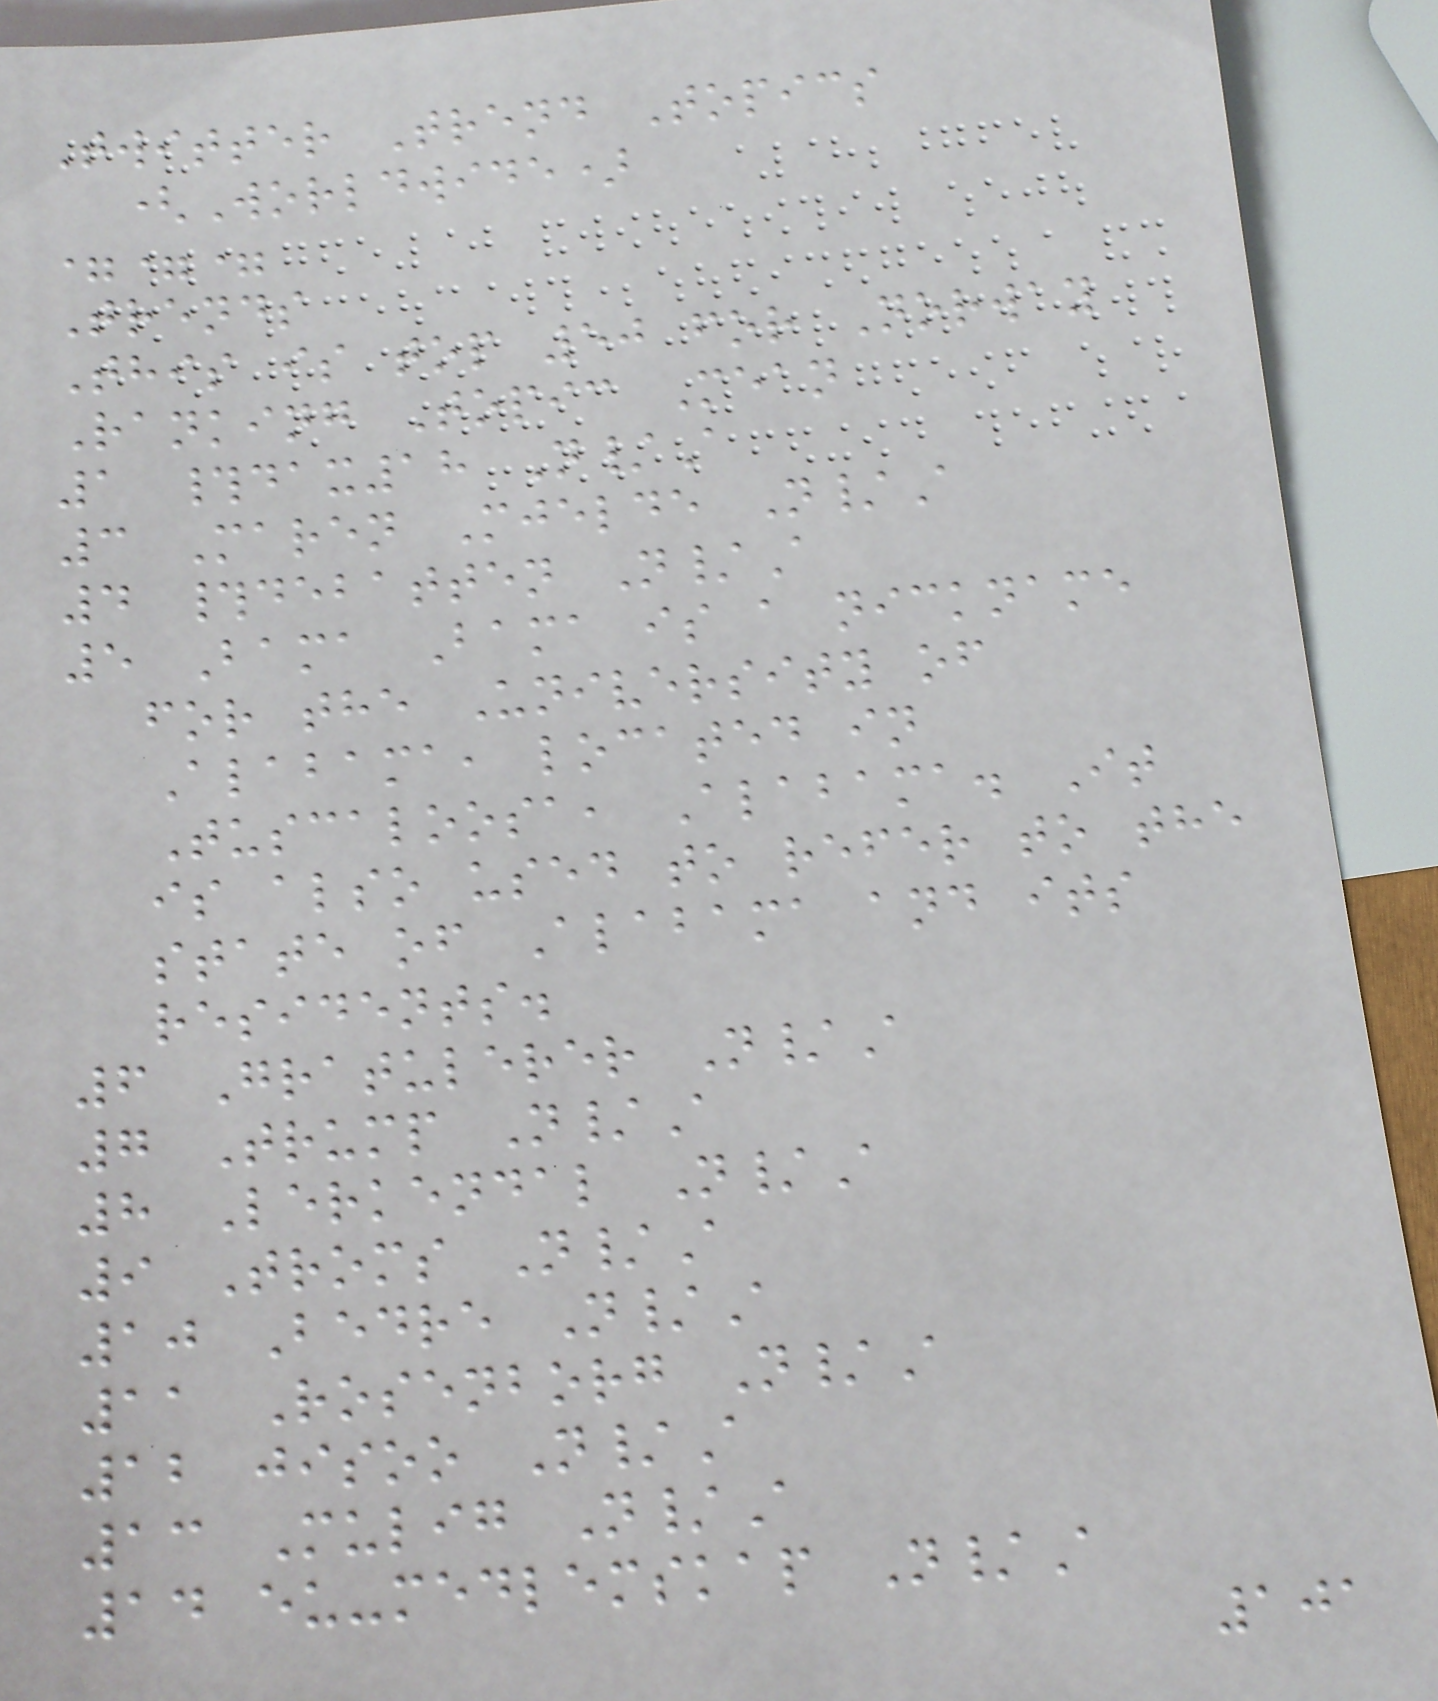Twitter Trend Topics
(Worldwide)
===
Trends
This is top 50 for Norway
Ranking Topic Mean
1 #dax18 N/A
3 Maren Mjelde N/A
4 #debatten N/A
5 Bama Bama is a nickname
for the University of
Alabama, located in
Tuscaloosa, Alabama. It
is also used to refer to the
state of Alabama and its
residents.
6 Gratulerer N/A
7 Trump N/A
8 Lerkendal N/A
9 Troms N/A
10 Bedre N/A
11 Rosenborg N/A
12 jisoo N/A
13 Mulig N/A
14 eu-medlemskap N/A
101
